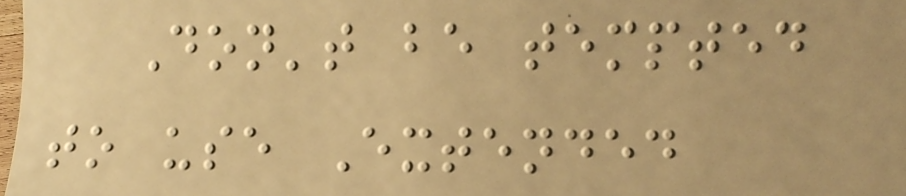Don't be tempted
to use Extended
